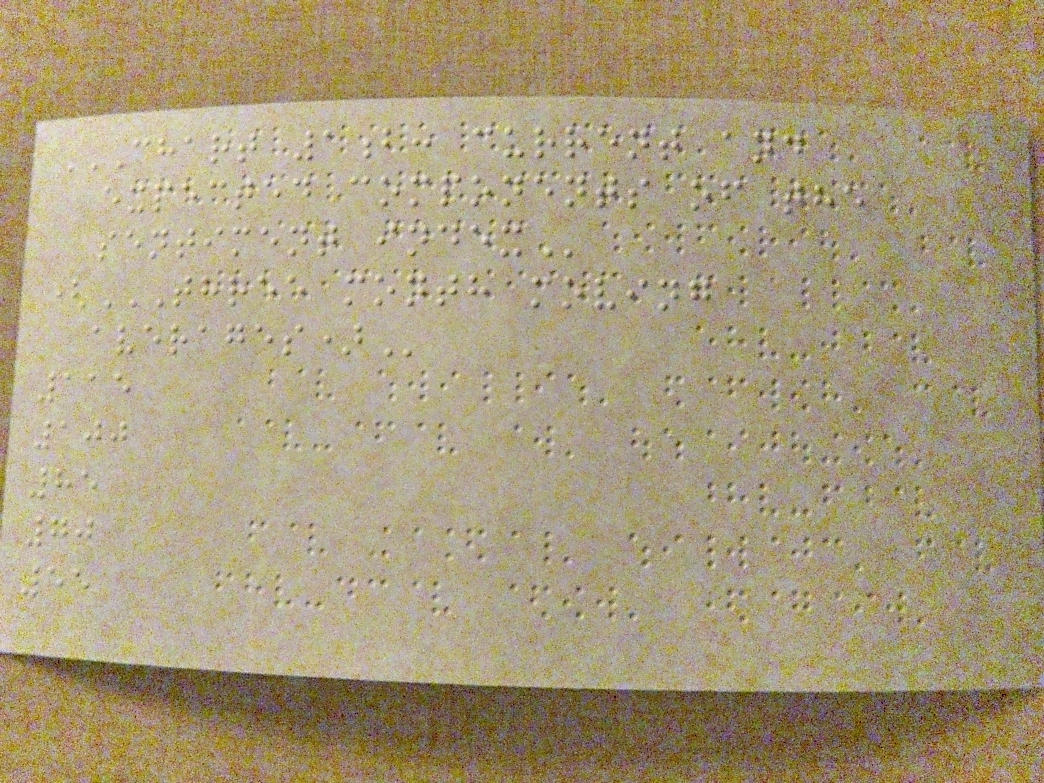CHART 1B: CURRENT AND
EXPECTED COMPONENTS OF THE
SENTIMENT INDEX
(THREE MONTH MOVING
AVERAGES)
115
100
85
70
55
